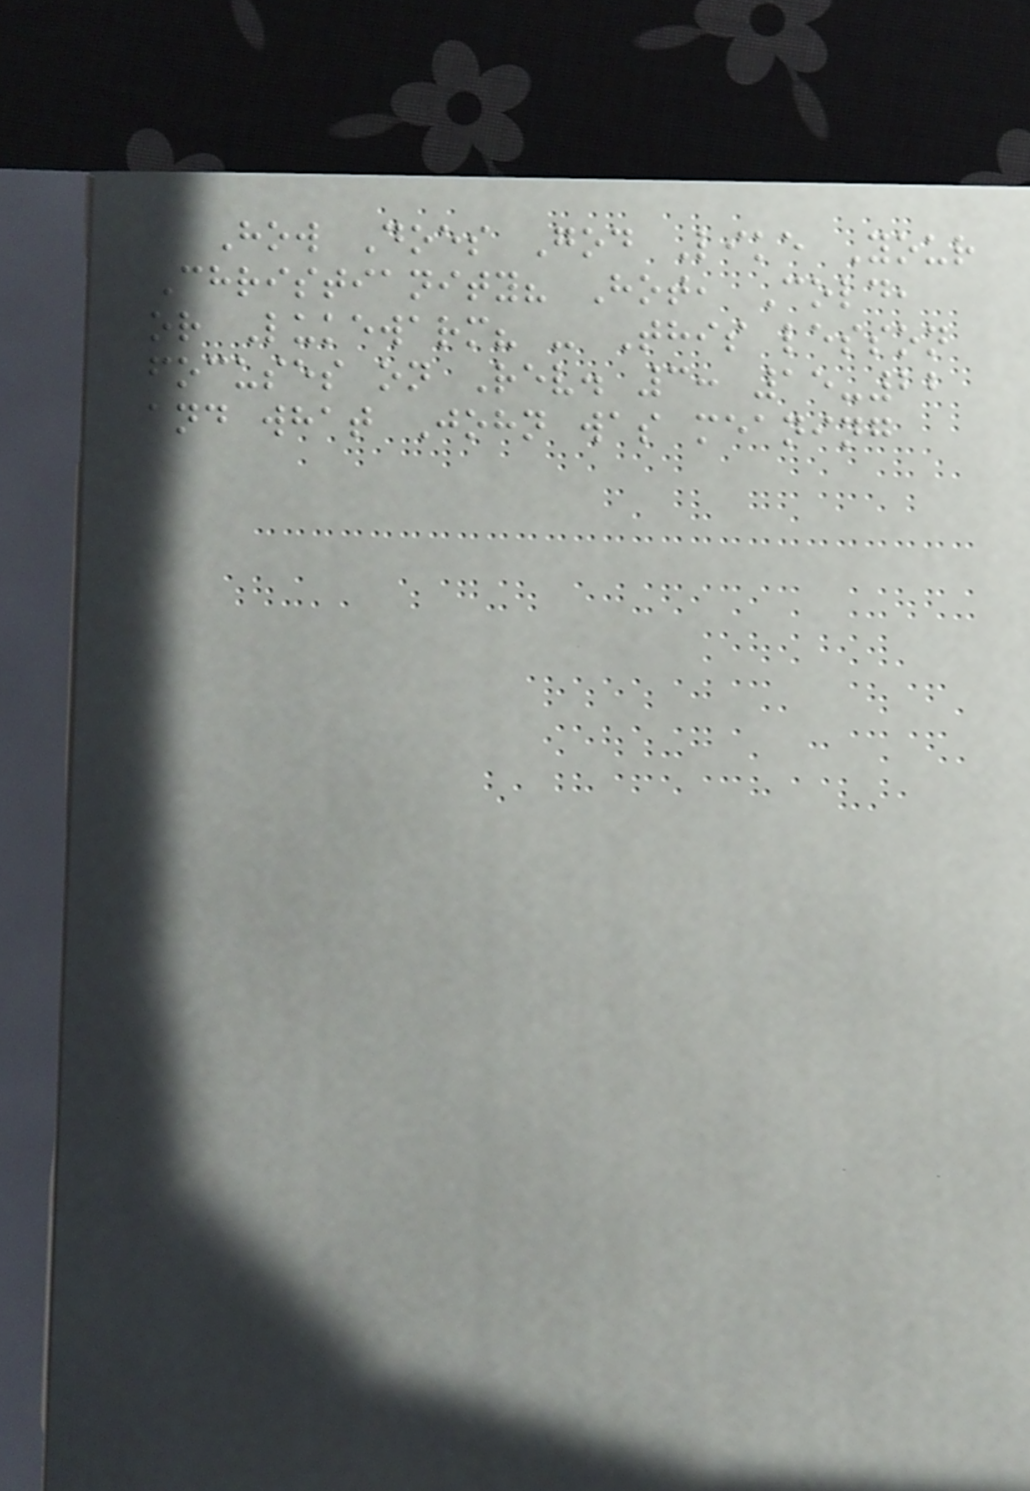How Does God Like Your
Christianity? Hot, Cold,
or Lukewarm? - This lesson
focuses on Rev. 3: 15-22
and what John was meaning
